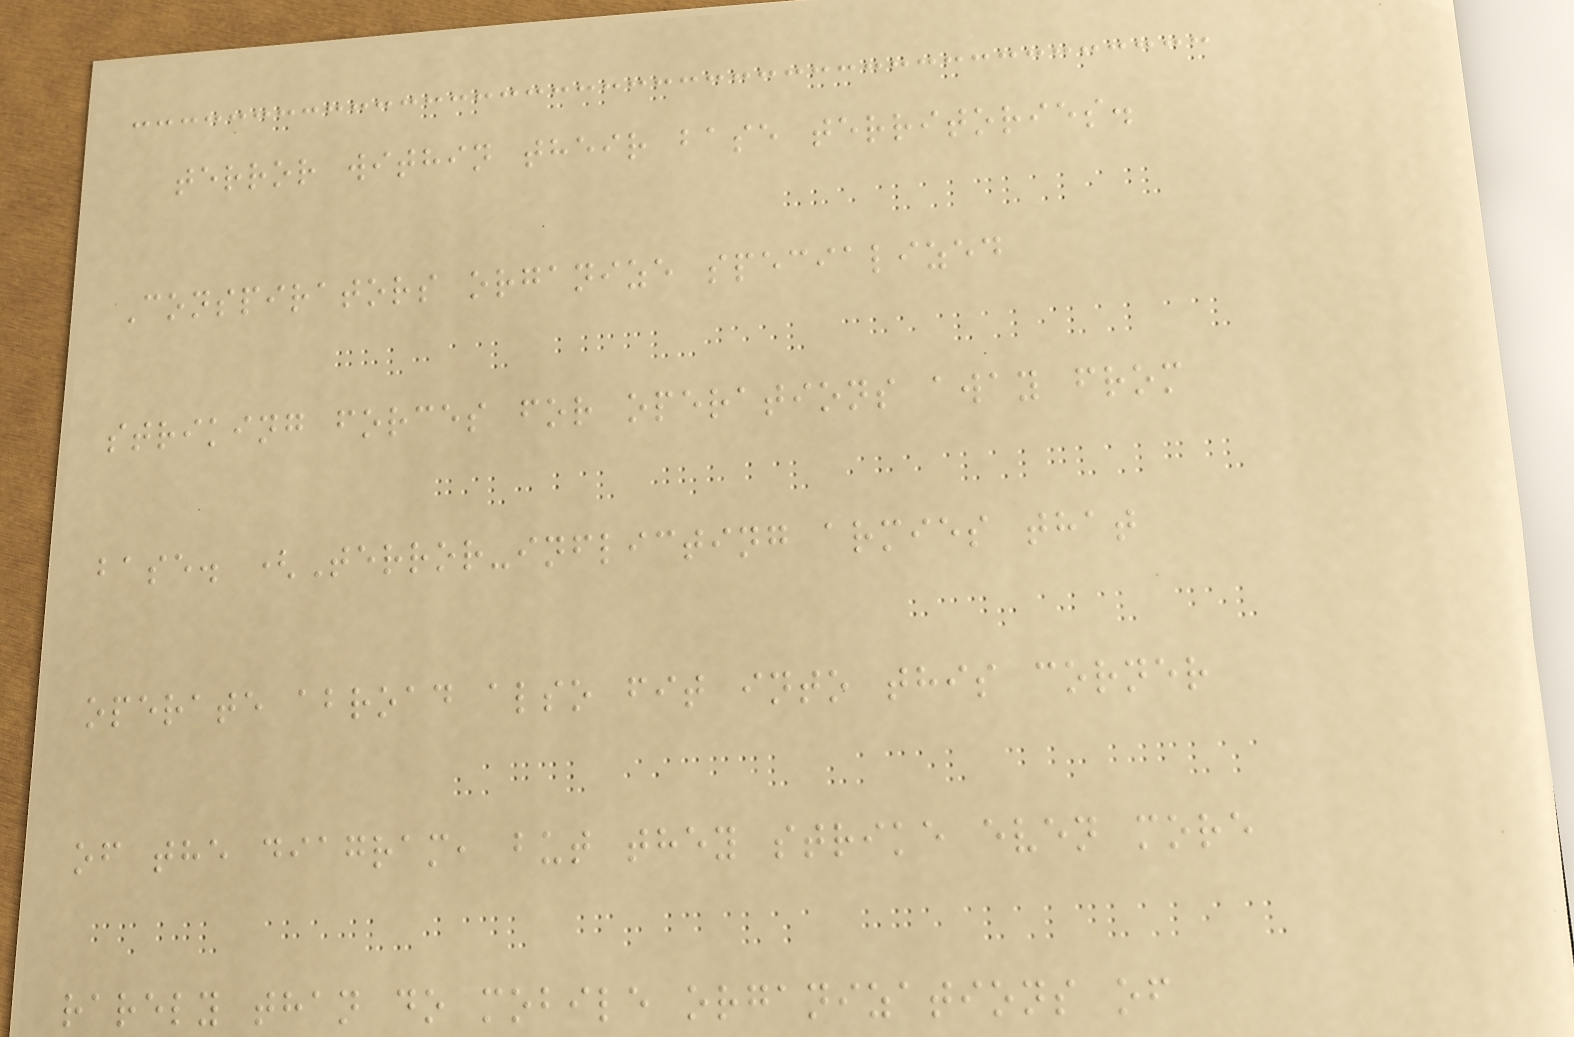terror within their base territories.
Conspirators organize specialized
striking forces for operations away from
base. (Terror-inflicting armies that
operate abroad also fit into this corner
of the diagram, but they strike even more
rarely than do mobile organizations of
